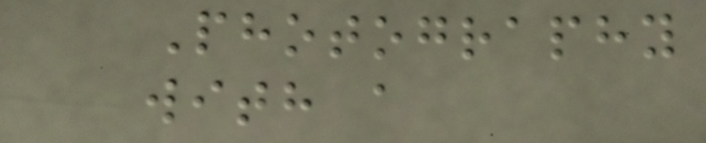Photography
with a
